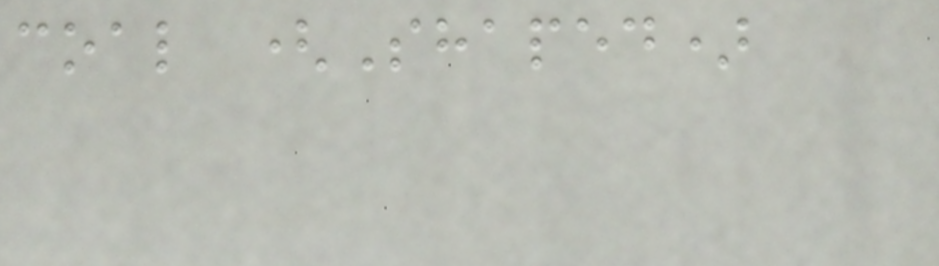coal (Shaped)
